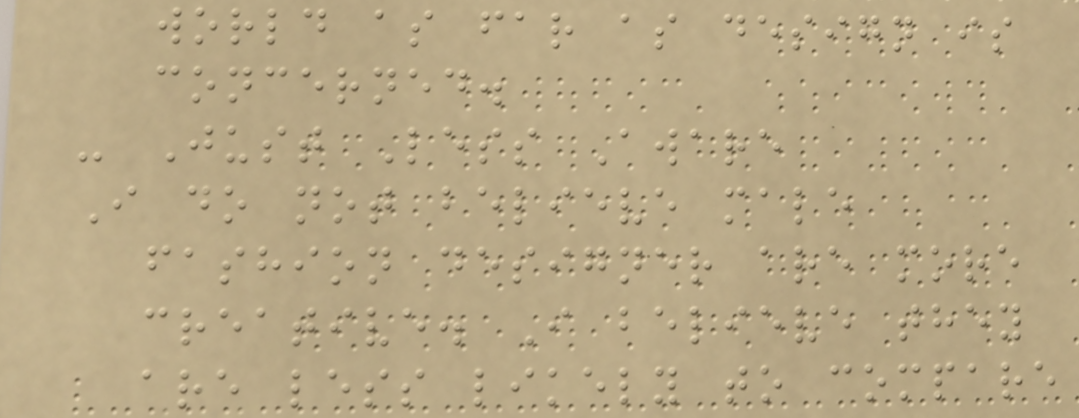world as far as design is
concerned.
- Just Less Aware
I do not believe male
fashion designer are more
creative. I believe they
are less likely to compare
